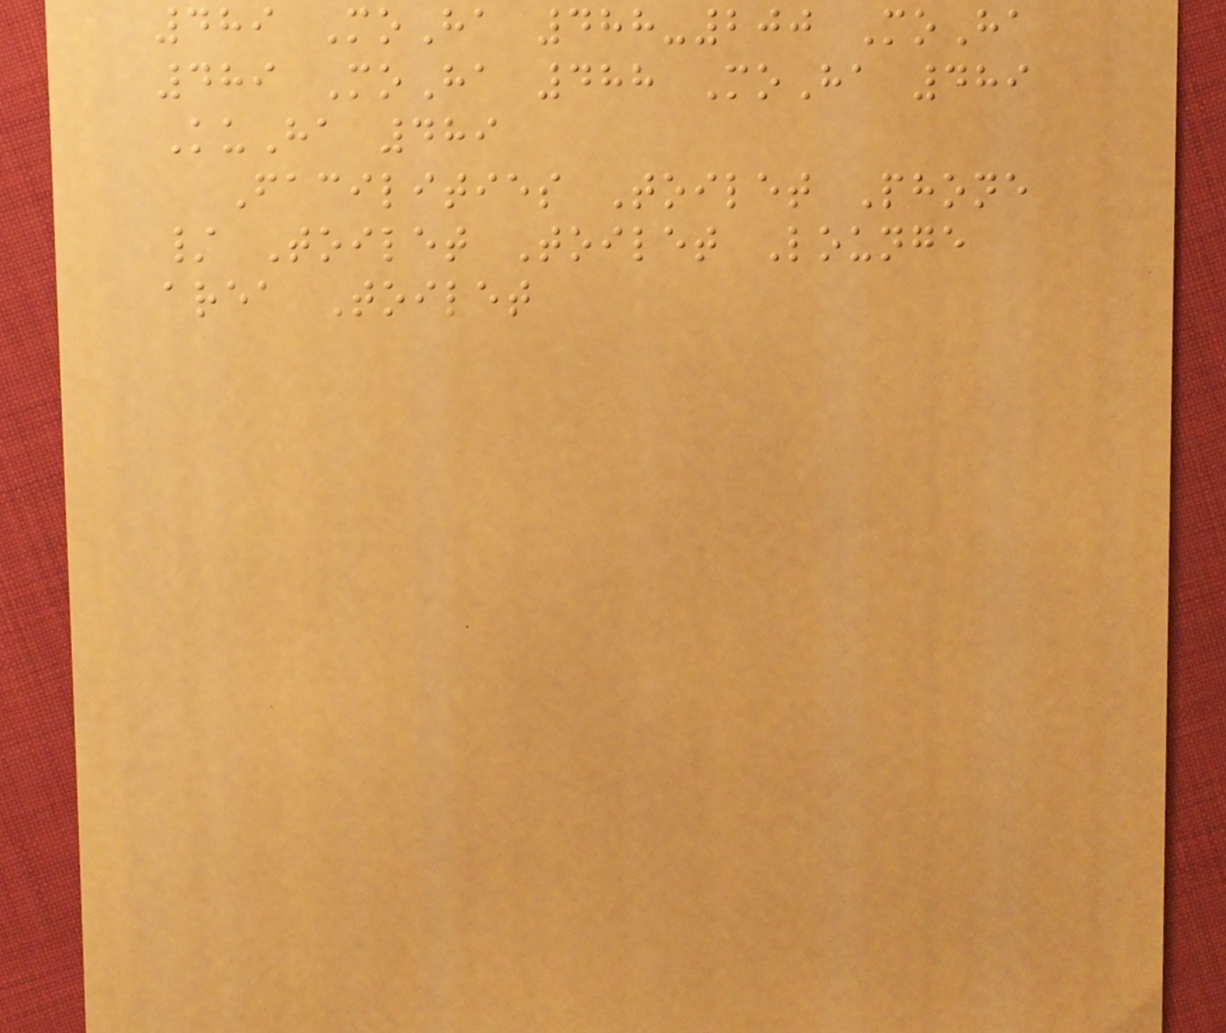489 MoHa 488-200 MoHa
489 MoHa 488 MoHa 489
KuHa 489
Facilities Toilet Phone
/ Toilet Toilet Lounge
area Toilet
